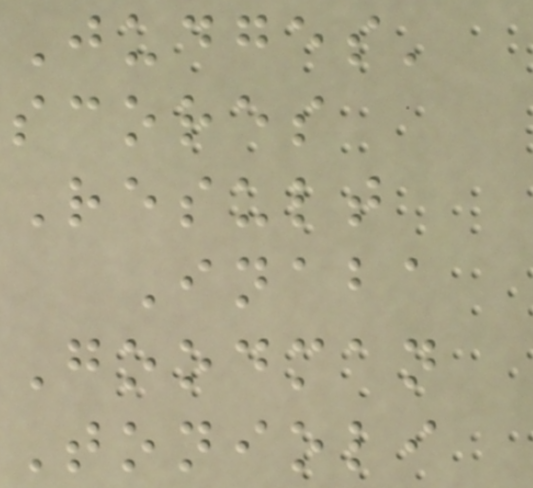Judges'
scores
Result
Inaba
Goodman
Tonioli
